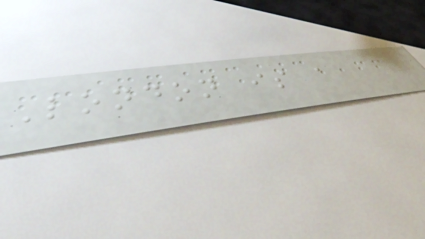London is a
